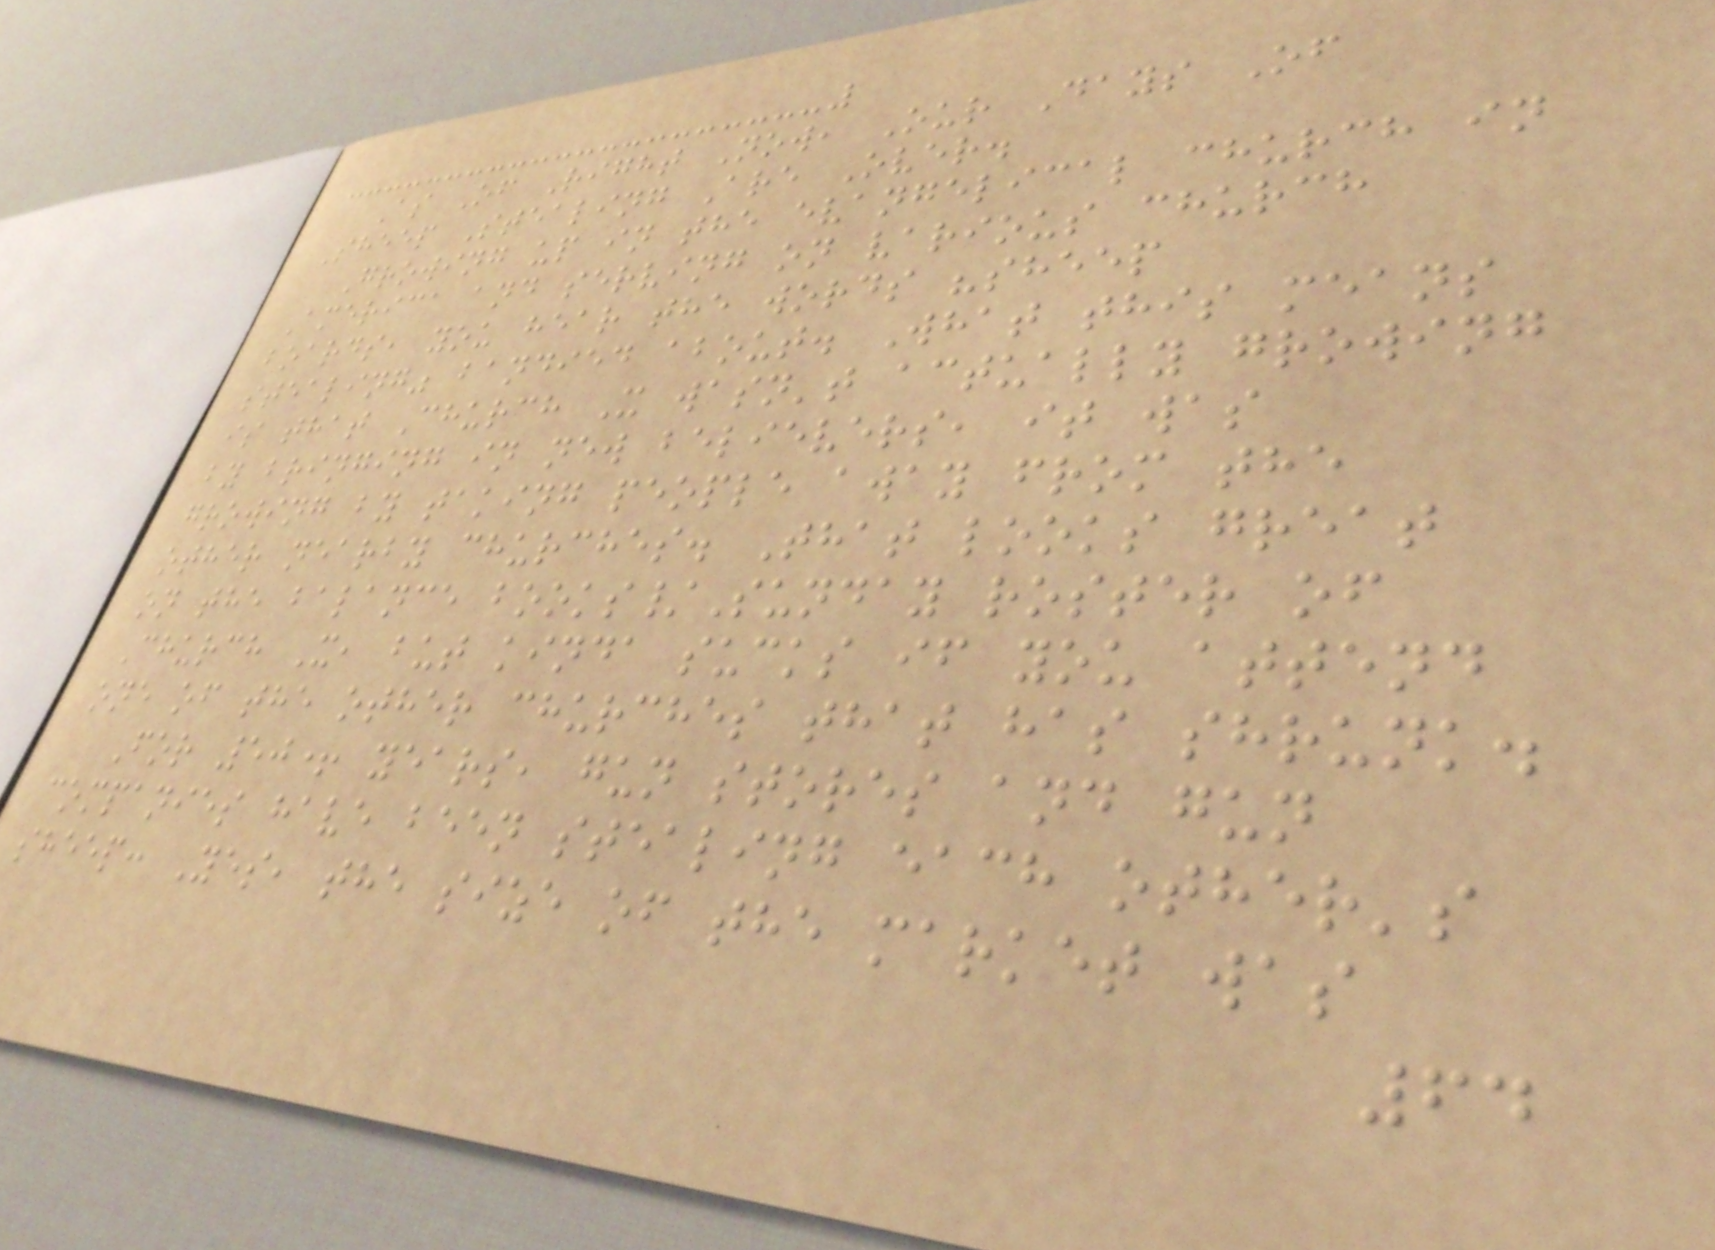As Of Right Now, Our Days Of
Sheep Stealing Are Over.
Growing up in the evangelical church in
America and serving on various church
boards, you hear the words "sheep
stealing" bandied about. What this means
is that Church X wasn't actually growing
by bringing in new believers, it was
growing by taking people away from the
other nearby churches. That looks great
on the balance books/Sunday roster of
Church X, but kinda sucks if you attend
one of the other churches that has shrunk.
For 50+ years, gun stores and gun
companies have been stealing each other's
sheep: Yes, the size of the market was
64
